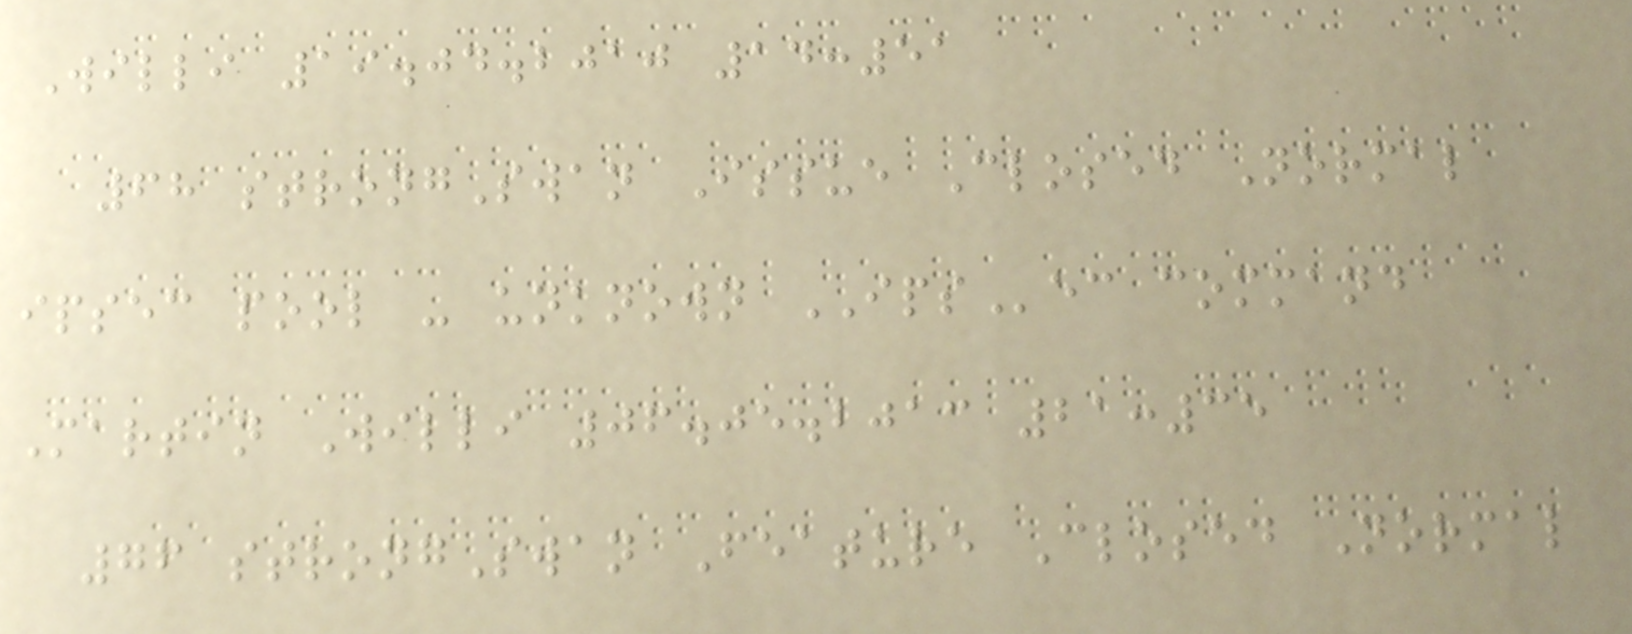Willi 19.04.2010 14:51
68 strongSwan Issue Closed Normal
ipsec pool - unknown IPSec command
Martin Willi 06.05.2013 21:35
76 strongSwan Feature Closed Normal
